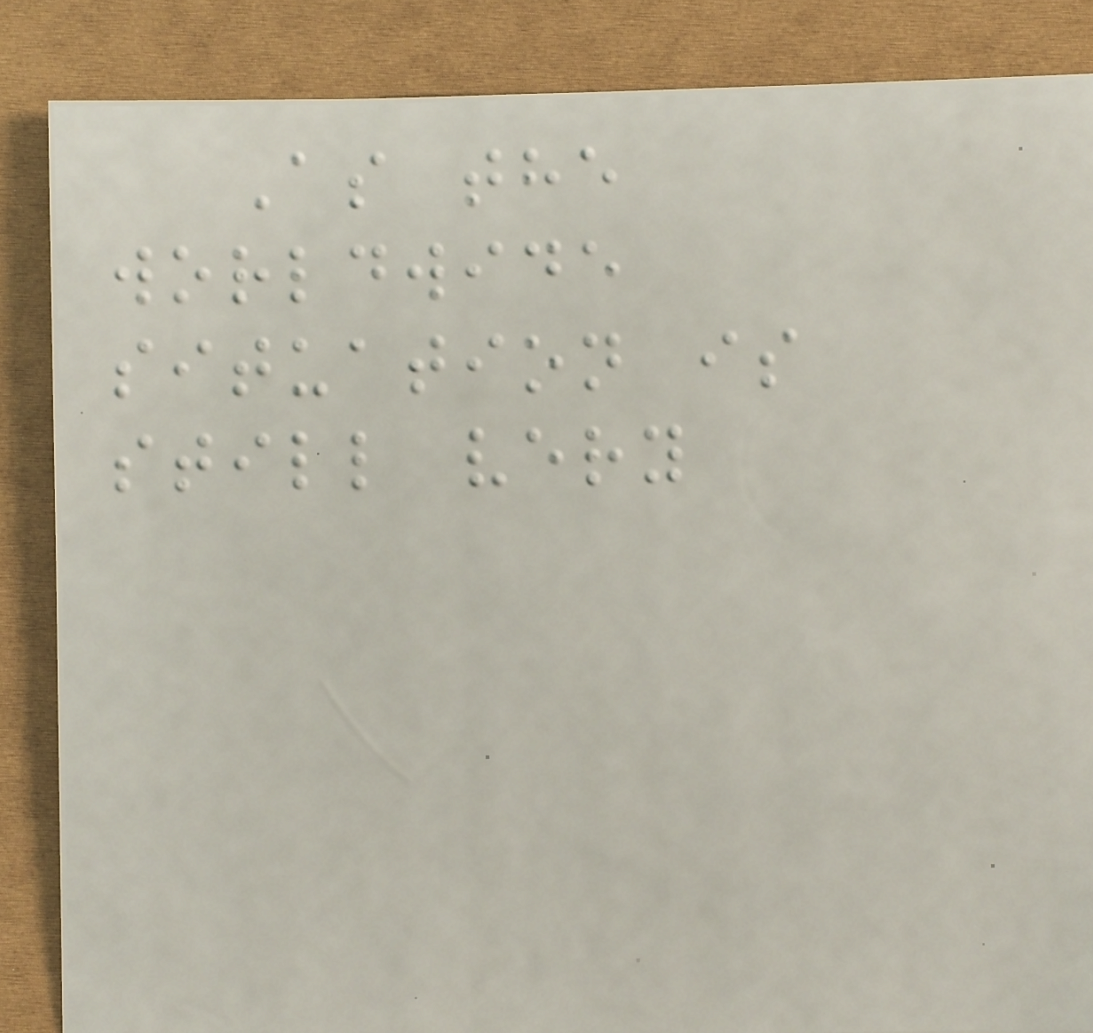As the
worldwide
situation is
still very
